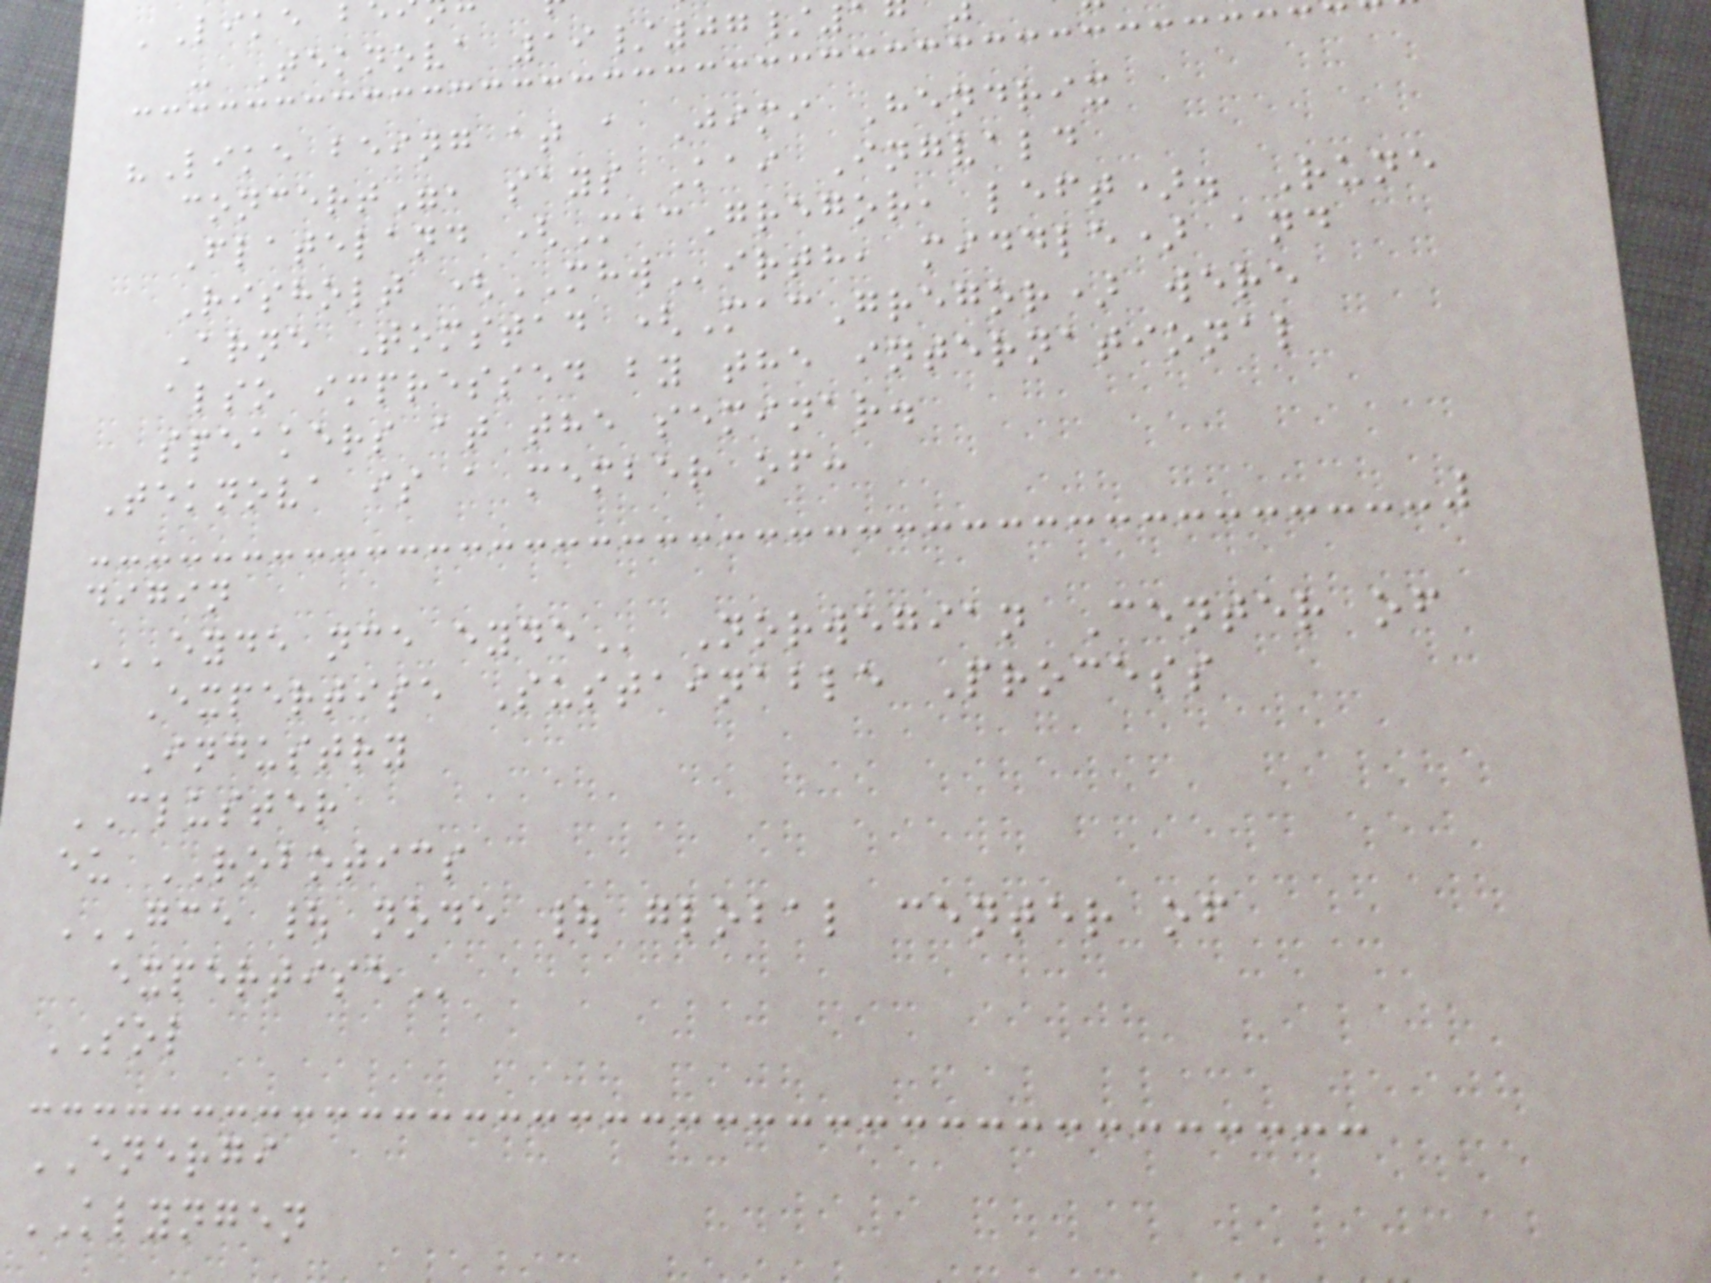- Teknova 19/07/
"Like being at a Jimi Hendrix
concert", says Kai Ingvald
Flateland (MacGregor, left). Rune
Risholt (MHWirth, middle) and
Arne Tomstad (MacGregor) were
also impressed by the international
speakers at the seminar.
Teknova is a member of:
digin
EYDE NCE EYDE Norwegian Center of
Expertise Sustainable Process
Industry
CLUSTER
eu ROBOTICS
GCE | NODE | GLOBAL CENTER OF
SOL
ENERGI
KLYNGEN
